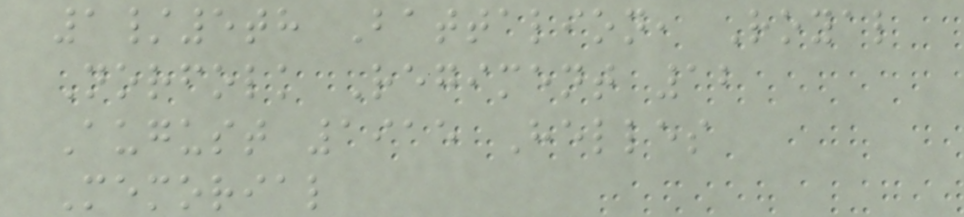1/5th Battalion, Royal
Norfolk Regiment 12
August 1915 Helles
Memorial
